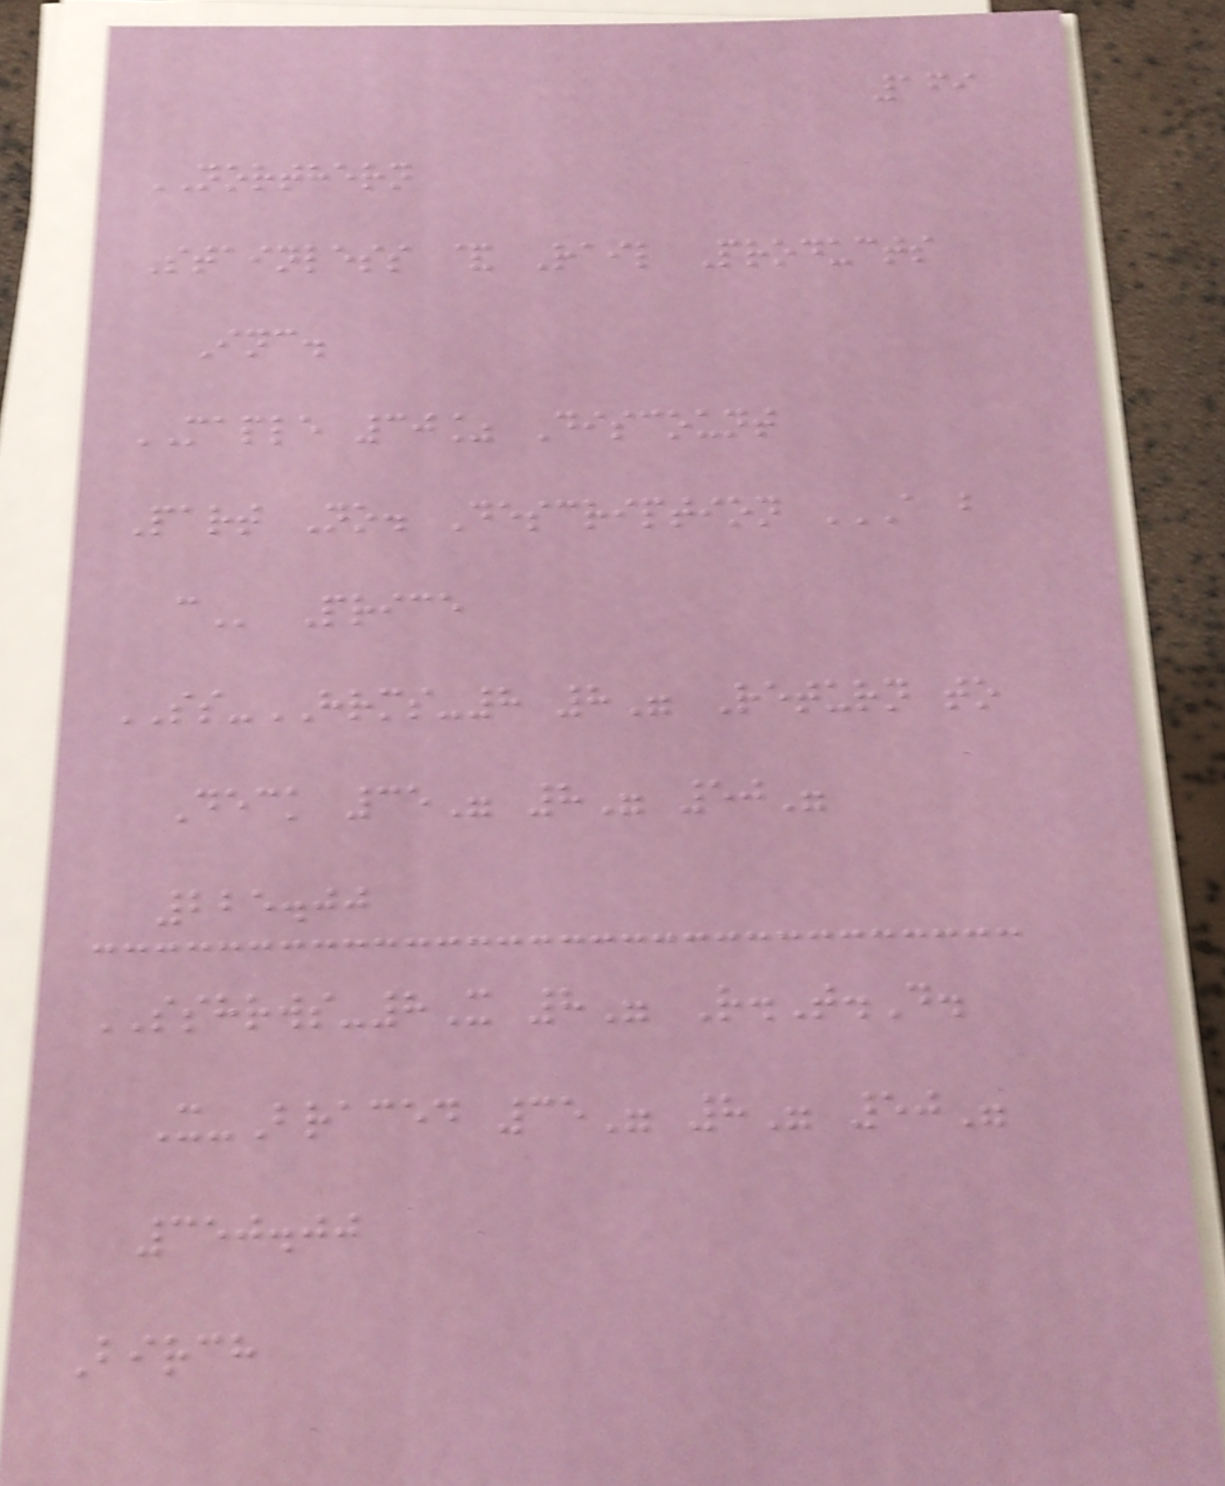169
NORTHERN
Stainless & Rail Products
Inc.
MAPLE 30% Discount
Part No. Description A B
C Price
SS-HRMS-8 8" Return to
Deck 35" 8" 50"
225.00
SSHRWS-8X 8" R.T.D.
X-Braced 35" 8" 50"
350.00
Birch
